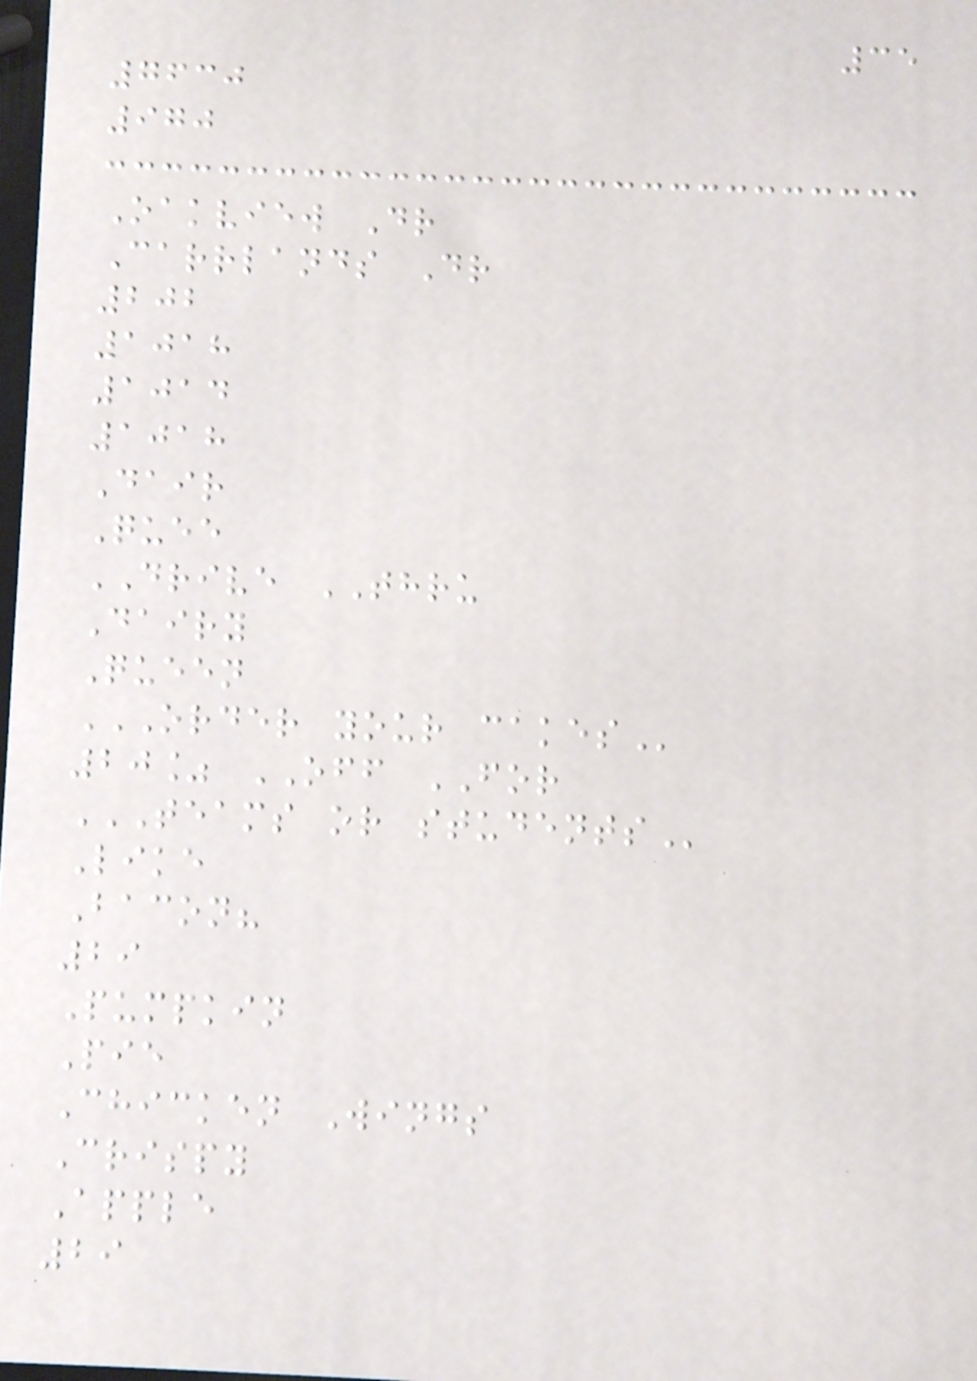35
7630
970
Oakview Dr
Carrlands Dr
202
1018
1014
1018
Dair
Quee
DRIVE THRU
Dairy
Queen
ORDER YOUR CAKES
20% OFF FOR
TEAMS OR STUDENTS
Like
Bacon?
29
Pumpkin
Pie
Chicken Wings
Crispy
Apple
29
